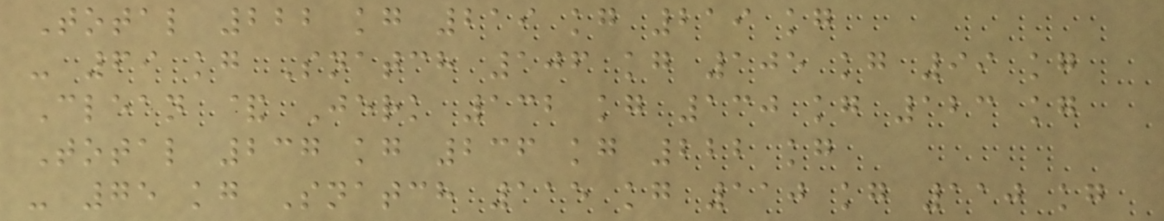Total 222 kg 219 kg 219 kg
- 69 kg Snatch 106 kg 105 kg 99 kg
Clean & Jerk 132 kg 130 kg 123 kg
Total 237 kg 236 kg 222 kg
- 75 kg Snatch 115 kg 110 kg 110 kg
